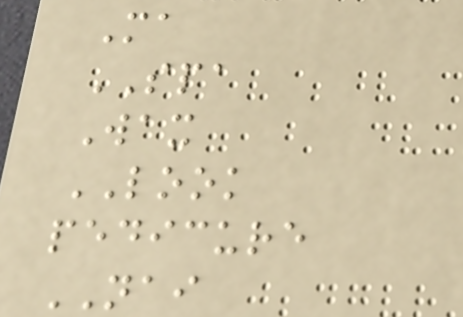Ma
SPA
Wax
LOOK
pedicure
NAI
